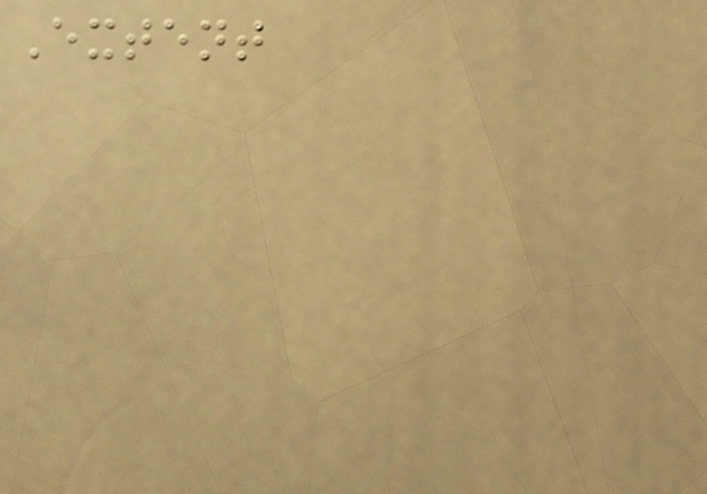Extent
